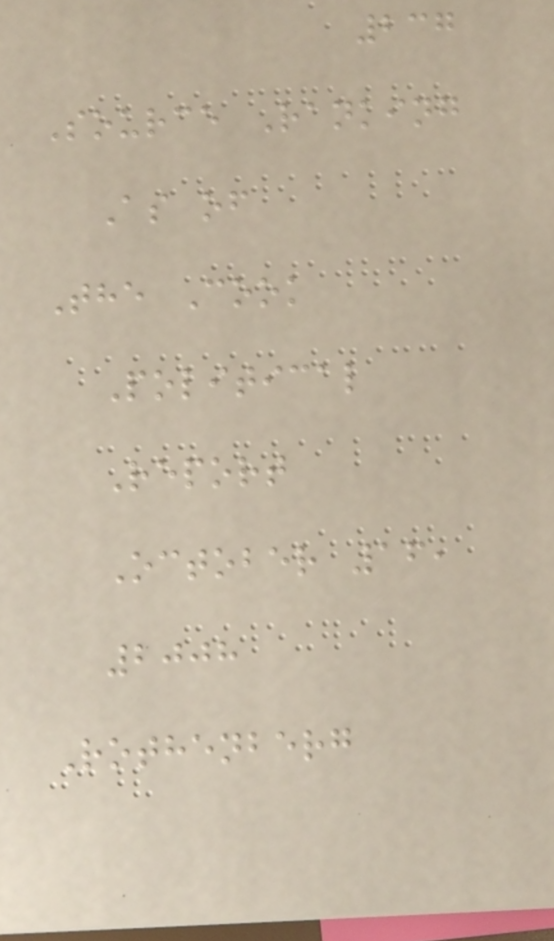237
Source Ranking
As of
The Cook
Political
Report
October 16,
2008
Rothenberg
